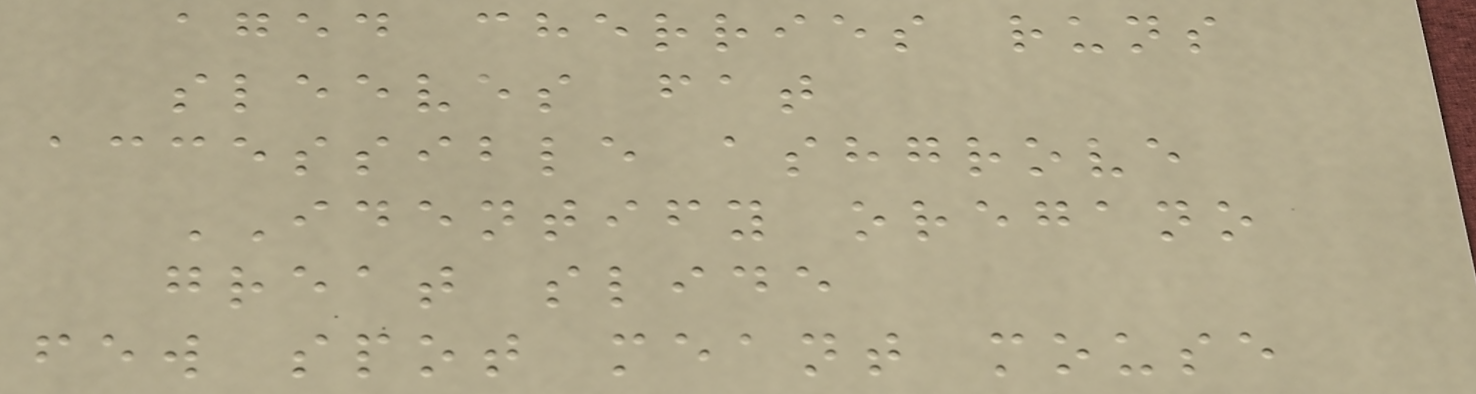aged cherries runs
sleeves fat
accessible ashgrove
IDENTIFY oregano
great slide
few spot meant mouse
